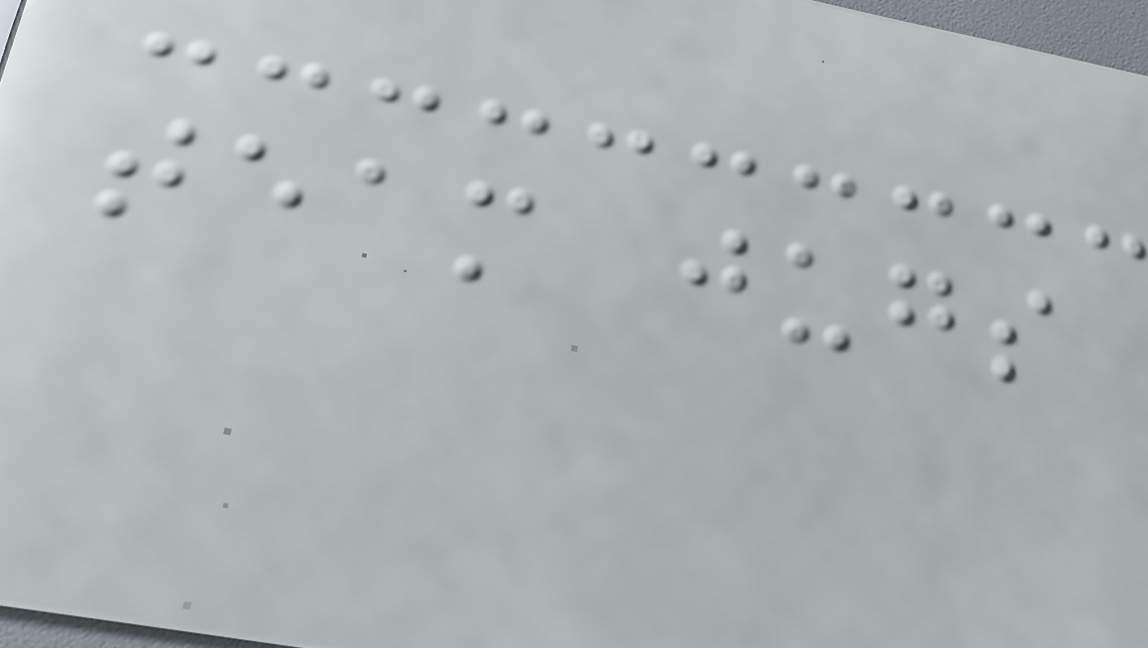team jugs
